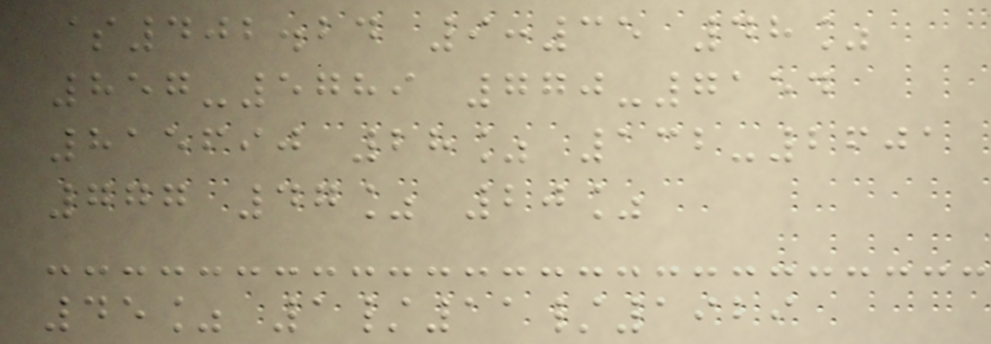$402.24 9:35 48%
857-5789 770-7154
815690 28% 132-2601
777 47% 20%
45% 1/11/1929
